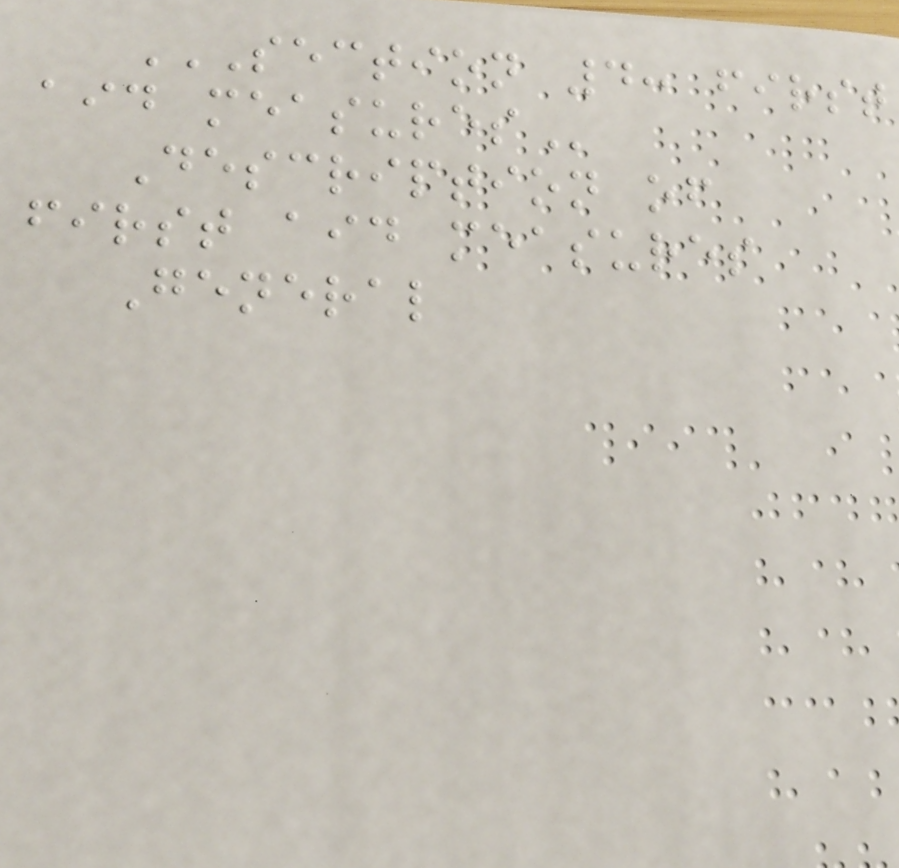SECTION 4: FIRST
AID MEASURES
Description of
first aid measures
General
